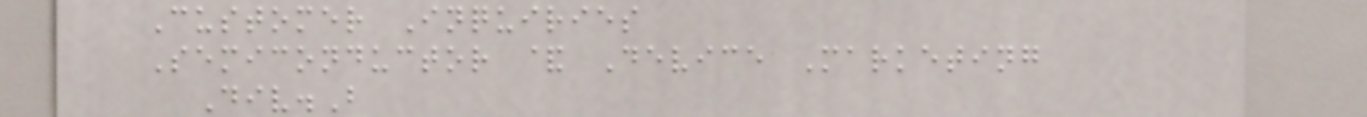Customer Inquiries
Semiconductor & Device Marketing
Div.B
